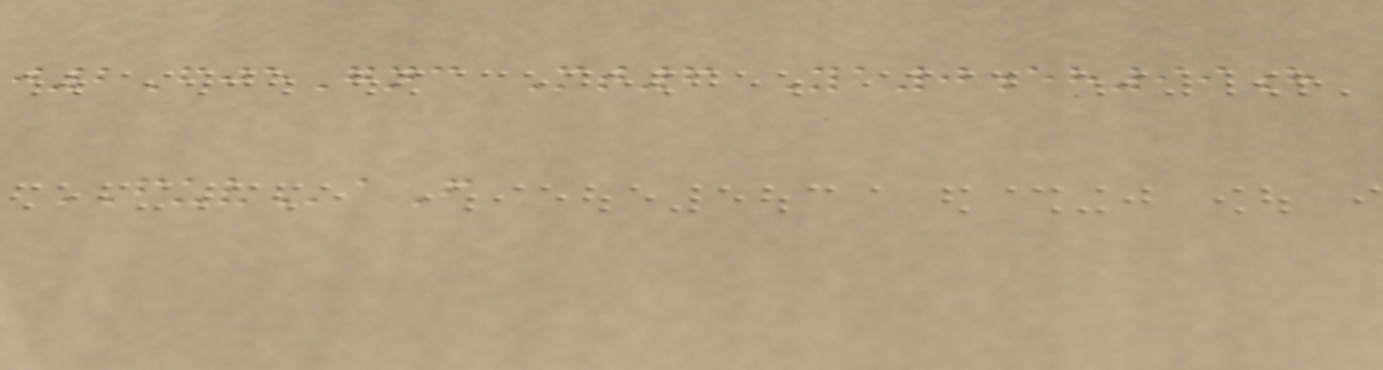j2FjeGnc Mt6 Ya0eh99h
FUVaF
